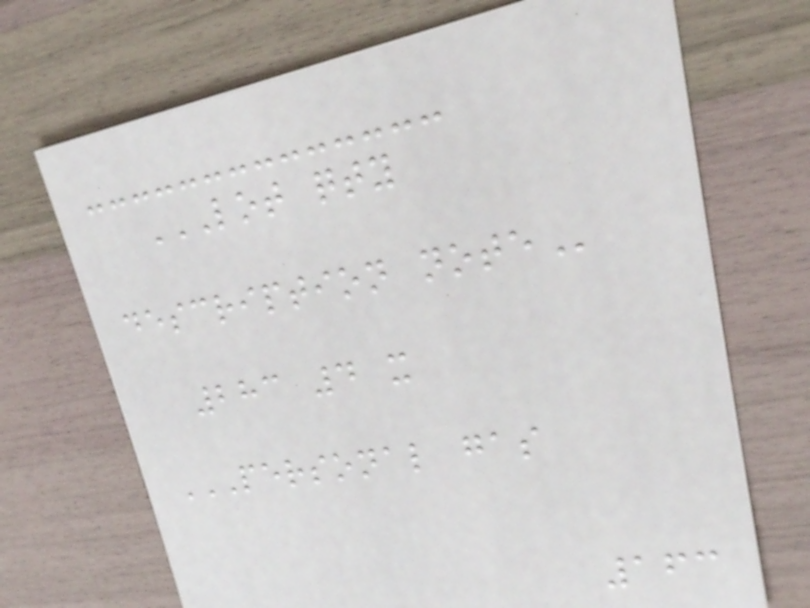LOT QTY
DESCRIPTION NOTE
283 4 x
PERSONAL GAS
163
